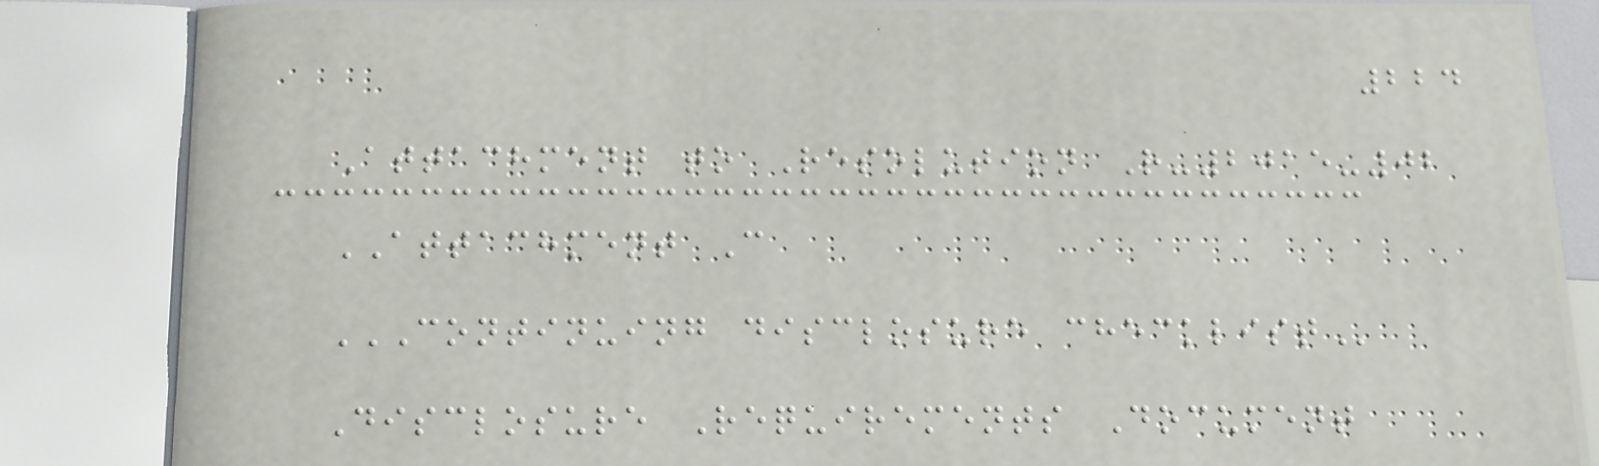224
Attachment to Resolution R-2015-02
ATTACHMENT C
CONTINUING DISCLOSURE CHECKLIST
Disclosure Requirements Document
